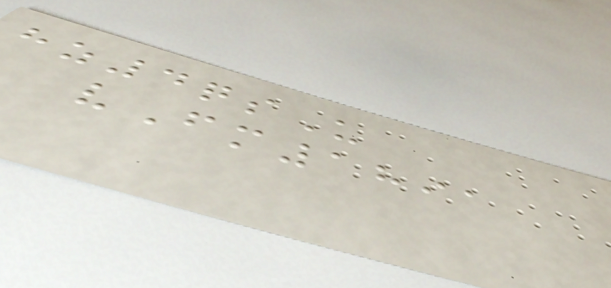hz4qsU
vFm1891
